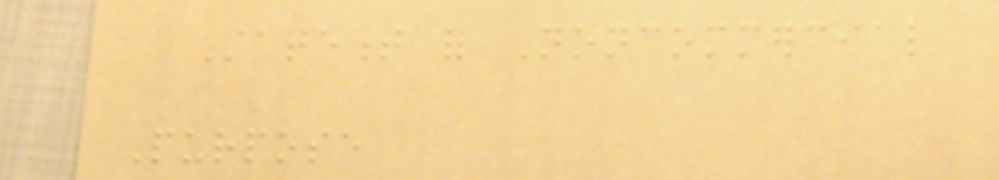Statement of Noncommercial
Purpose
